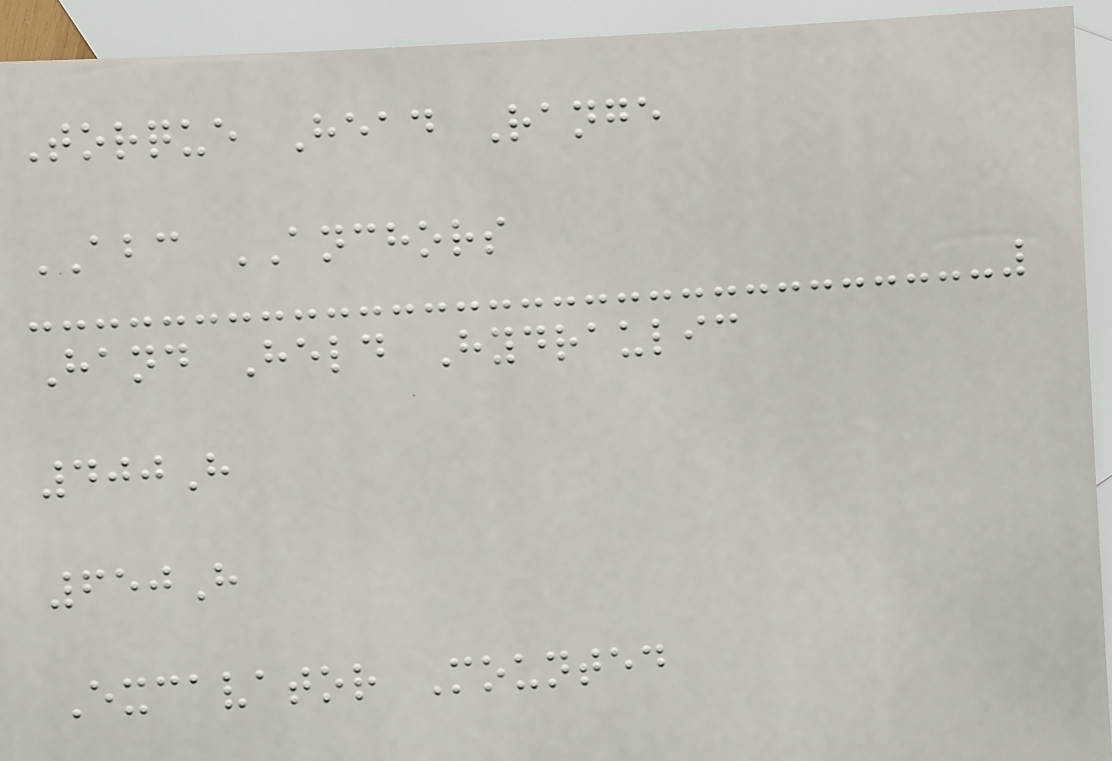Torque Head Range
ABC ANCHORS
Hand Held Hydraulic
400H
650H
Excavator Mounted
